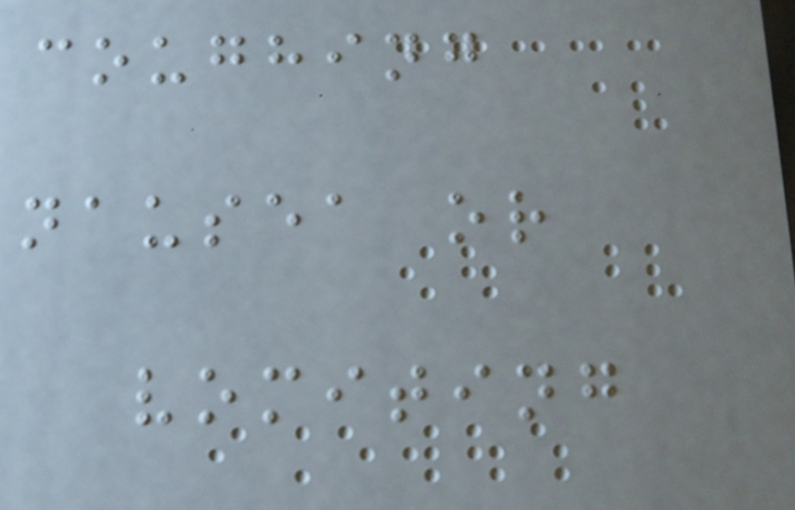coughing
nausea or
vomiting
